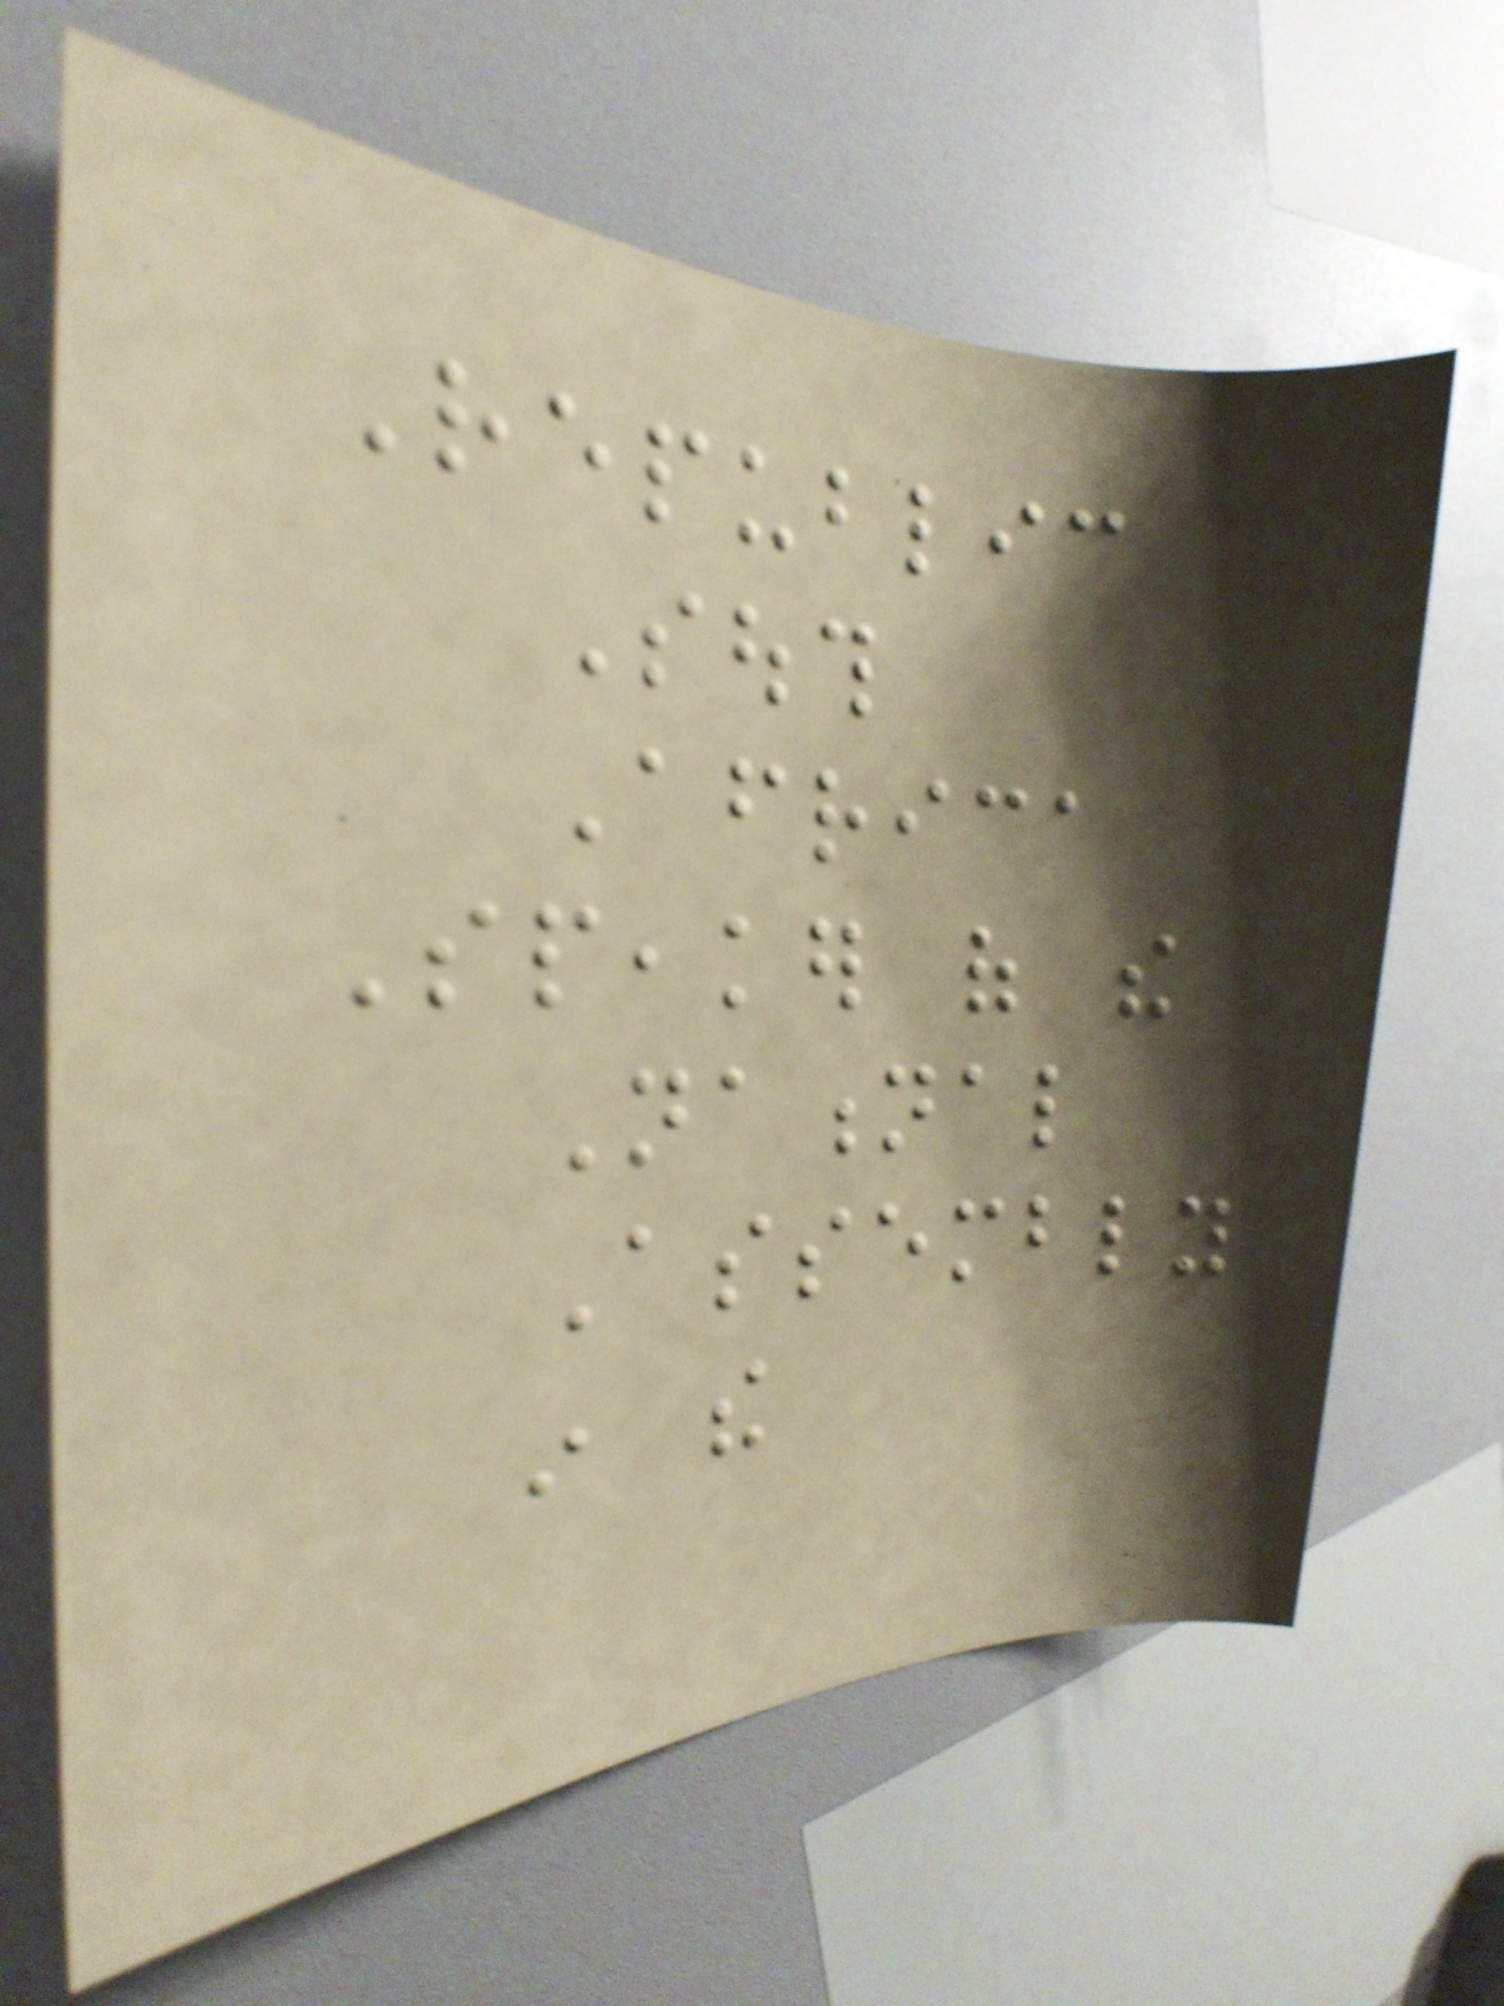Republic of
South
Africa
Speaker of the
National
Assembly
in the
